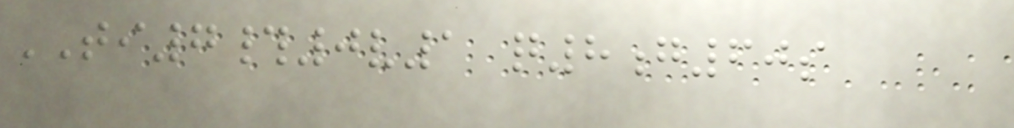TI7#0v1 q8g60s
